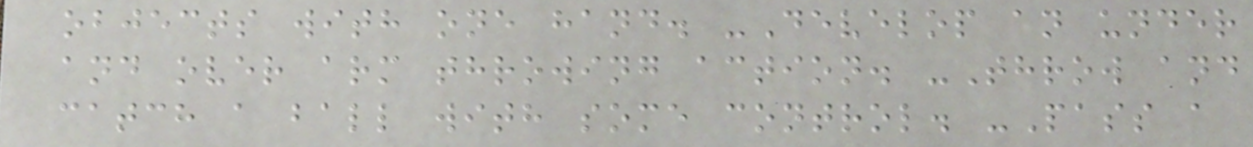objects with one hand. -Develop an under
and over arm throwing action. -Throw and
catch a ball with some control. -Pass a
